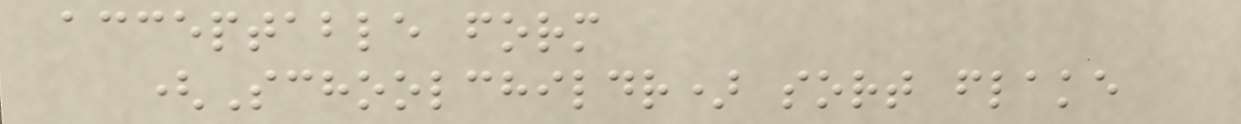acceptable form
(Schoolchildr) sort flake
